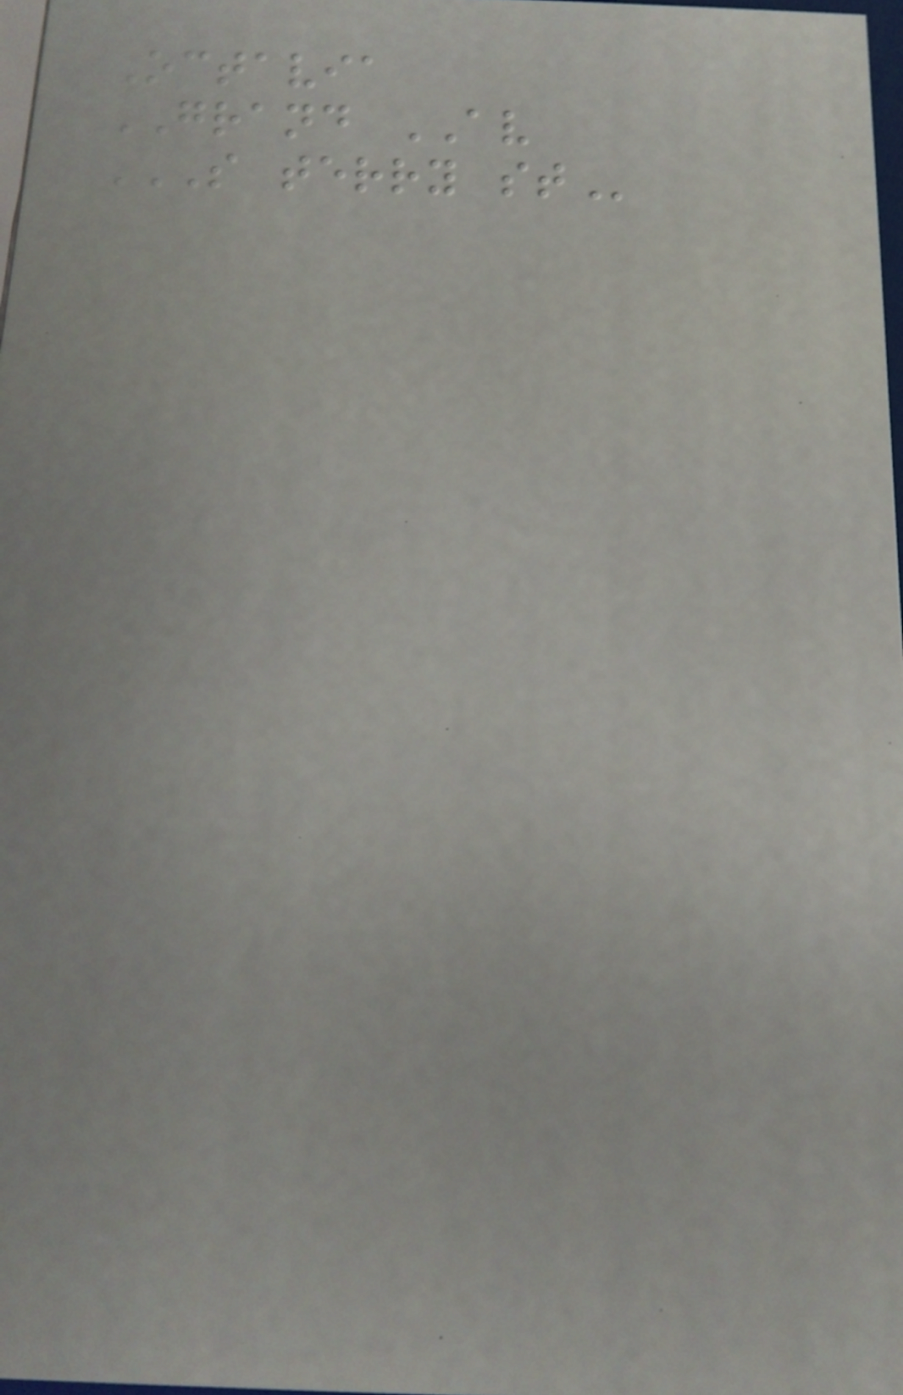Octavia
GRAND AV
S TERRY ST
